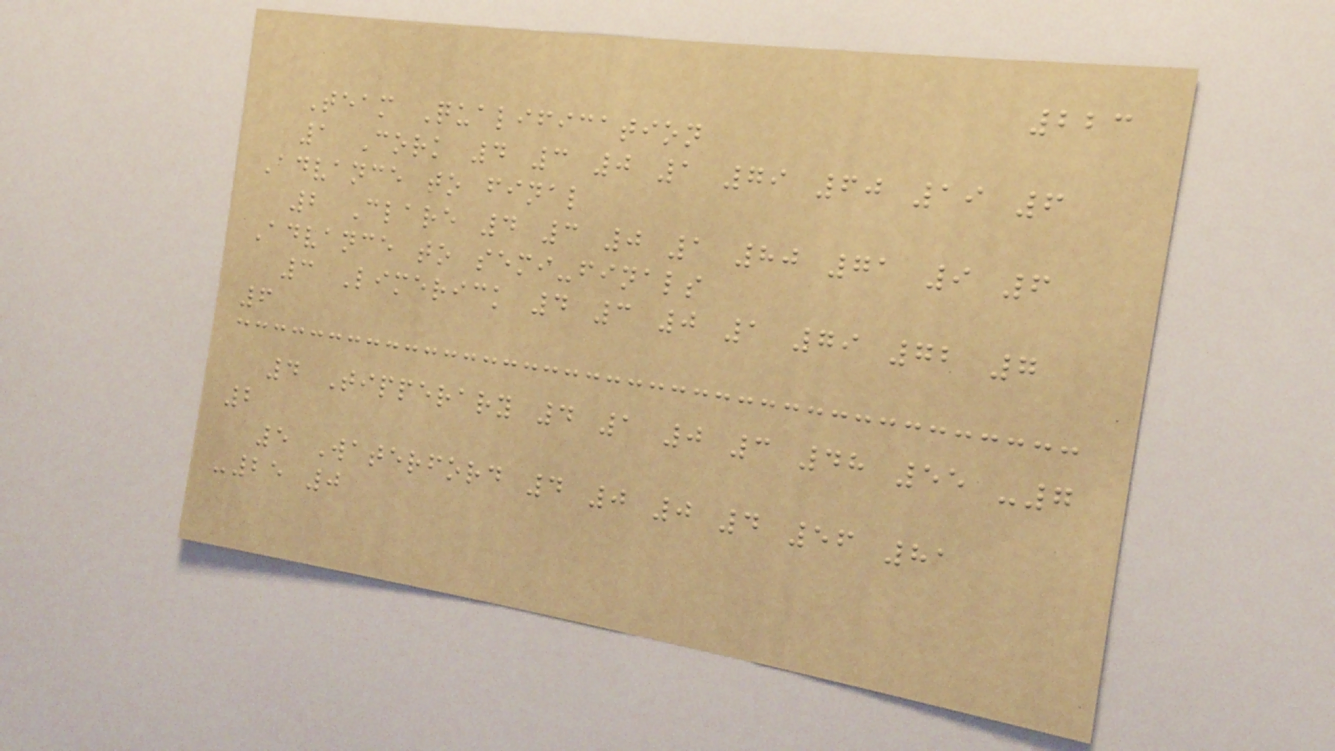223
Team Qualification
1 Cork 4 3 0 1 79 60 19 6
Advance to final
2 Clare 4 3 0 1 80 71 9 6
Advance to semi-finals
3 Limerick 4 3 0 1 79 72 7
6
4 Tipperary 4 1 0 3 48 55 -7
2
5 Waterford 4 0 0 4 56 81
-25 0
